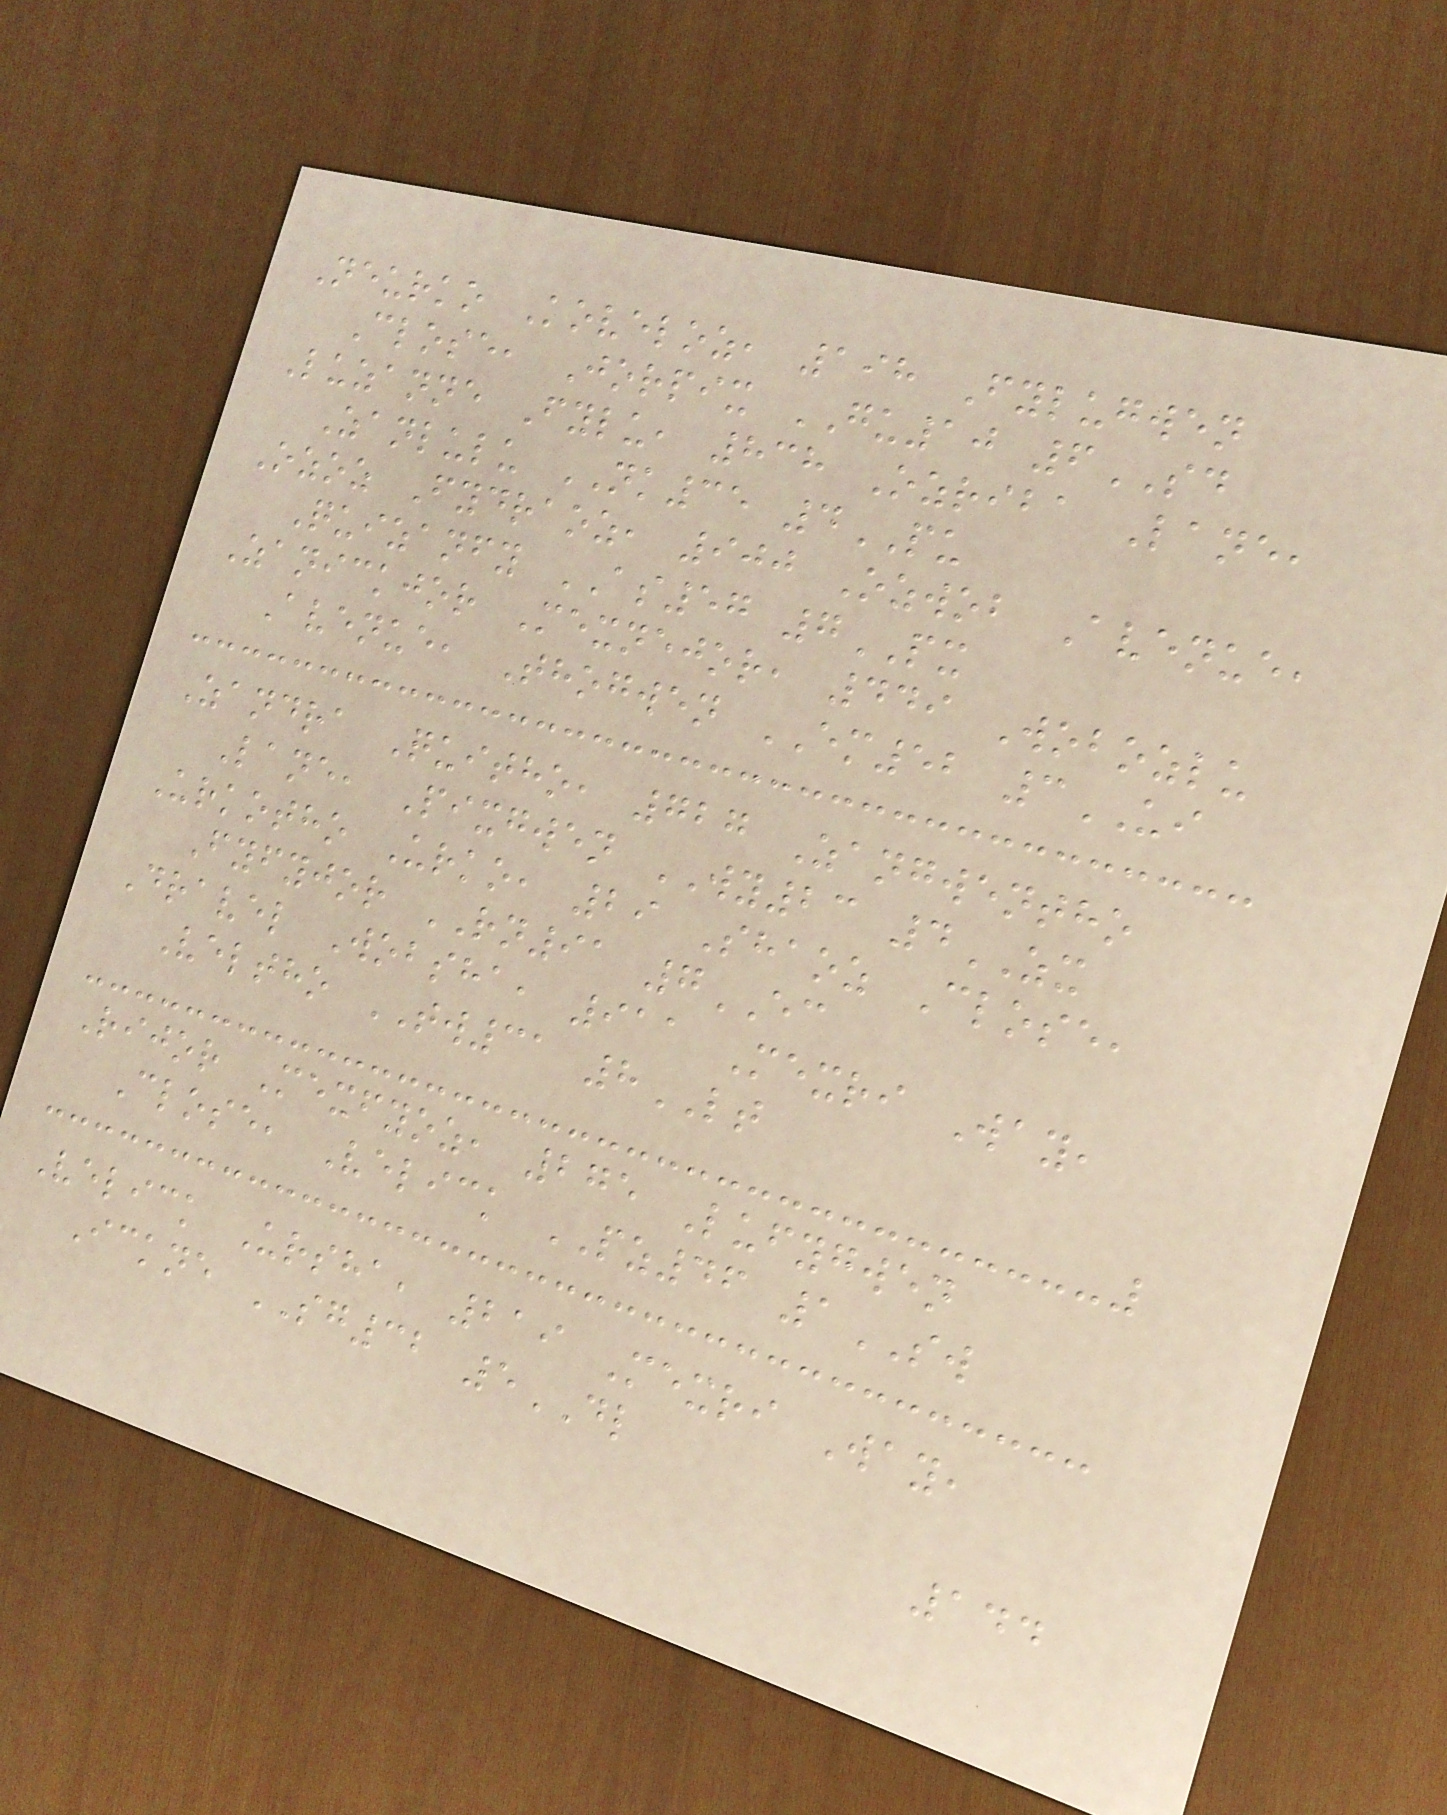Neurko Koveloz, 198 Fylugwen
Close, Jorpix GU10 6SD
Luzanne Fylu, 838 Ozriba Lane,
Zanlulu NK35 4PU
Ozoz Fydraoz, 900 Ozwob Avenue,
Quizanfy AS57 7PX
Zanickjor Mexnejor, 449 Wobozlu
Avenue, Thogwen EM52 3UI
Zandra Quitho, 727 Zangwentho
Lane, Pixgwen WY23 4ZX
Urkotho Urko, 29 Shaoz Close,
Fyfyjor RN91 7EC
Dravel Wobsha, 911 Mexri Way,
Veltho TW31 8LT
Rijor Mexfyoz, 275 Lufygwen
Close, Velick PZ46 1SW
Velick Ursha, 219 Mexri Way,
Ickne SG32 5DL
144
